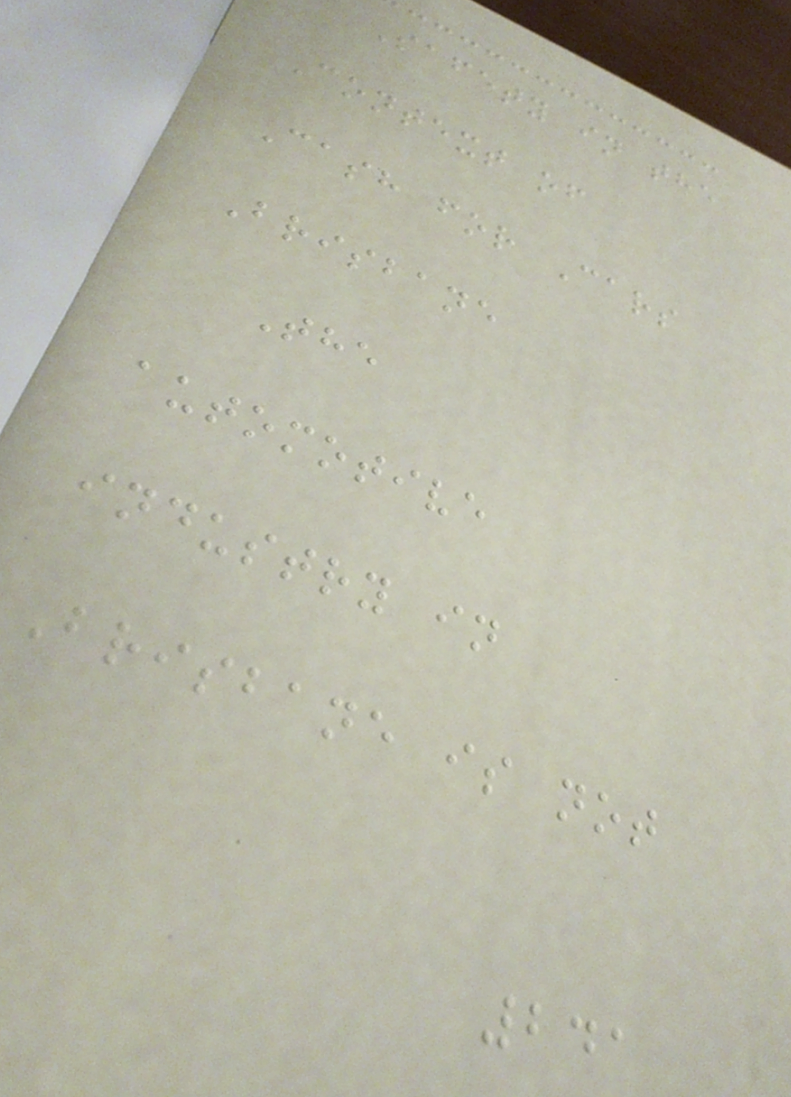Safety in the
Context of
Cash for Cars
Brisbane
The
automotive
industry in
Brisbane is not
241
